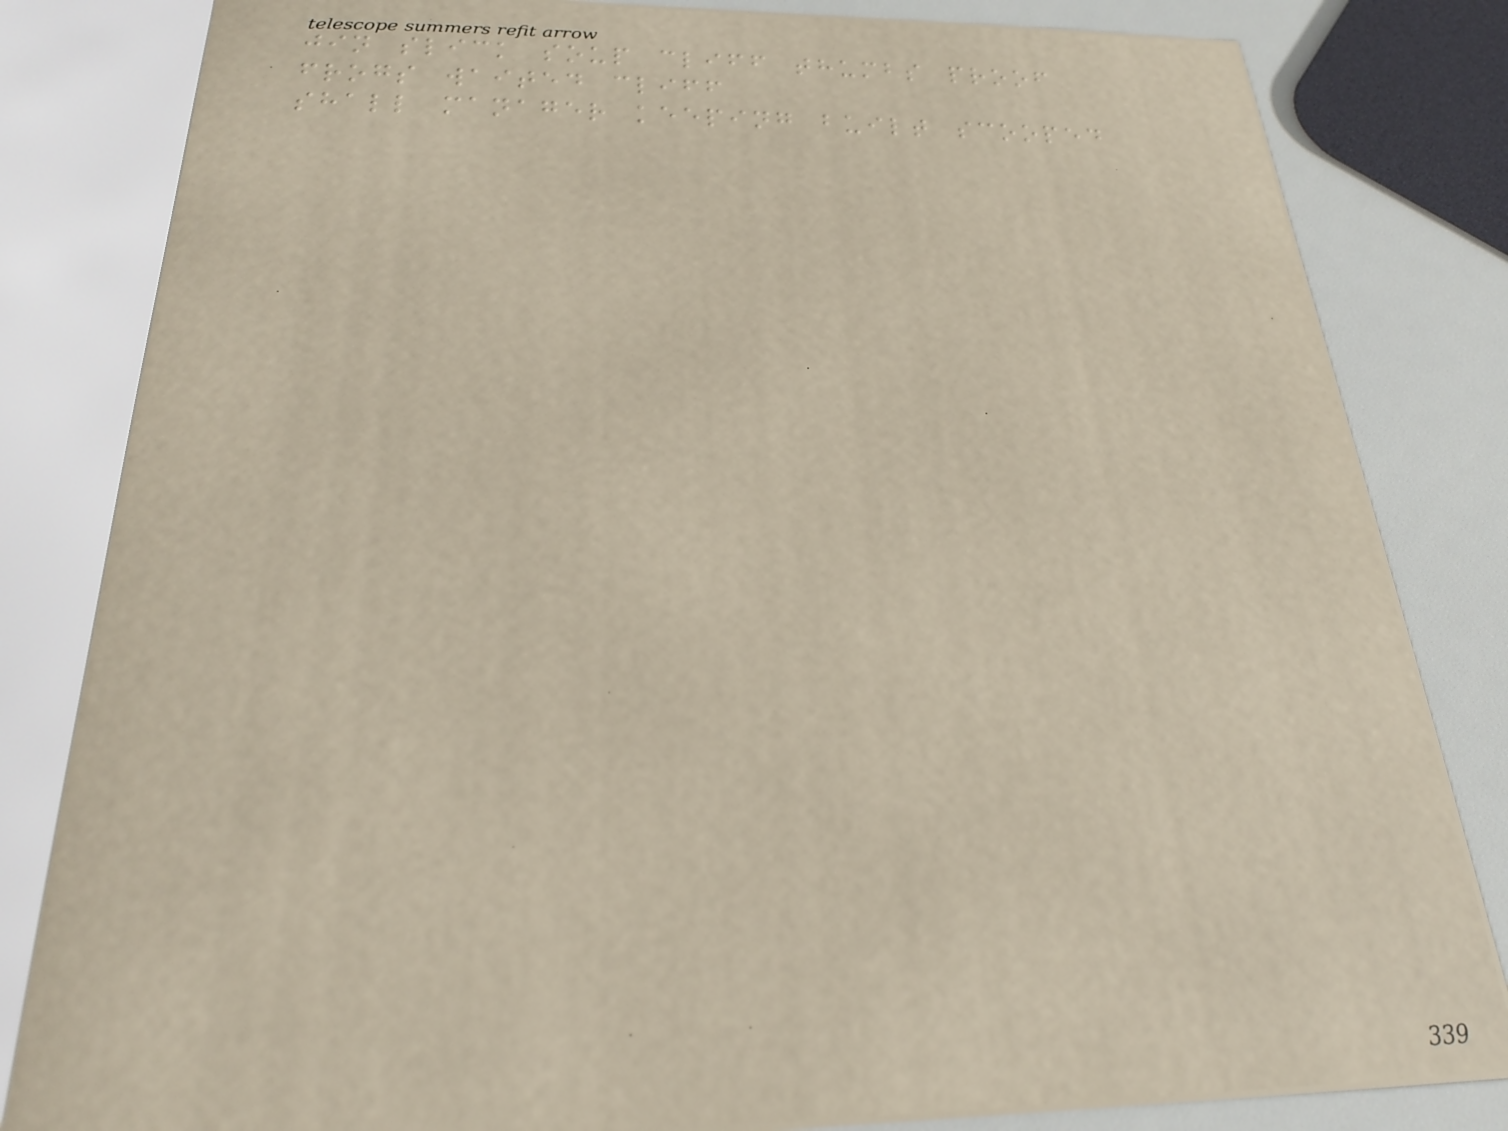jin slick soup cliff thumbs proof
frogs waited cliff
shall manager keeping built scooped
